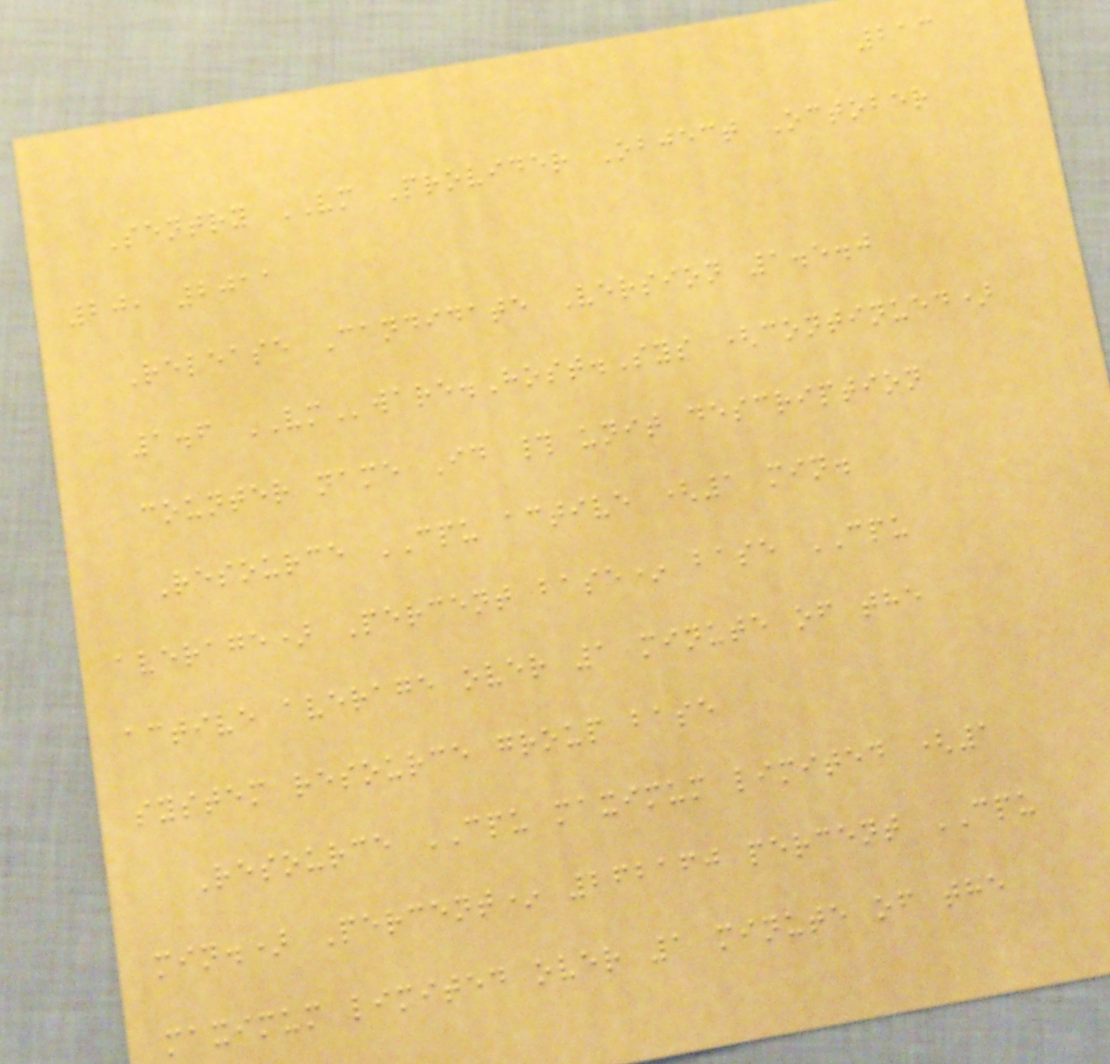213
Sentry VM Provider Object October
20, 2011
Release Candidate Version 1.5.0
1.6 VMware.Host.Sys (continued)
counter name Id # unit description
Resource CPU active (1 min.
average) Percent base* base CPU
active average over 1 minute of the
system resource group base
Resource CPU maximum limited (1
min.) Percent* 262160 percent CPU
maximum limited over 1 minute of the
